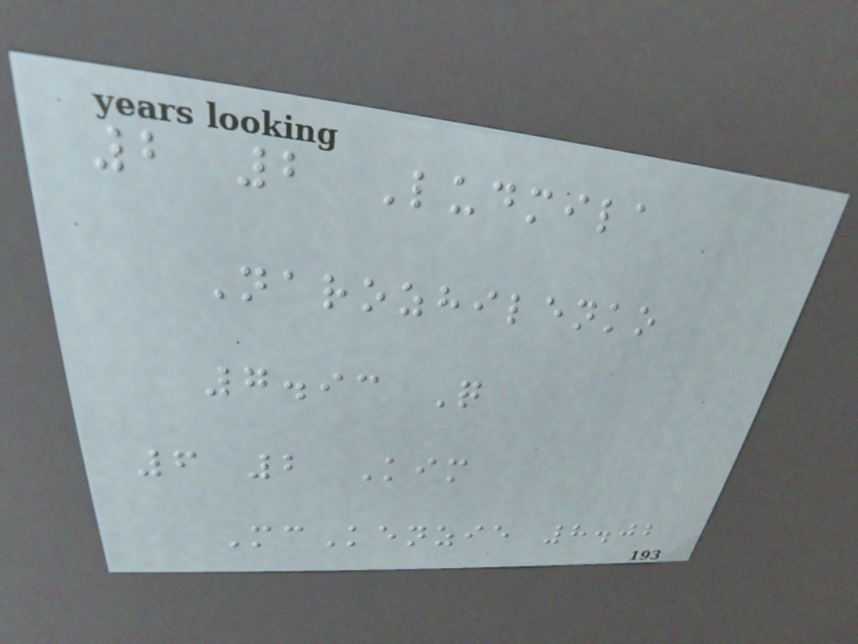2 2 Ludmila
Narozhilenko
7.93 Q
6 2 Kim
McKenzie 8.02
